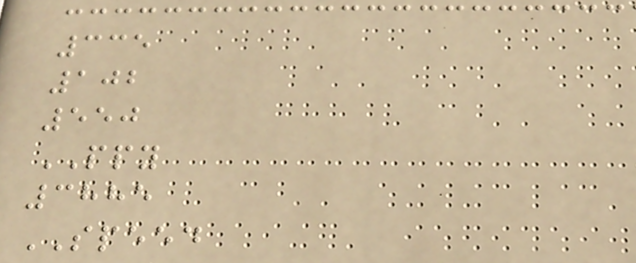335
102
550
PPY
3885
SPEED
